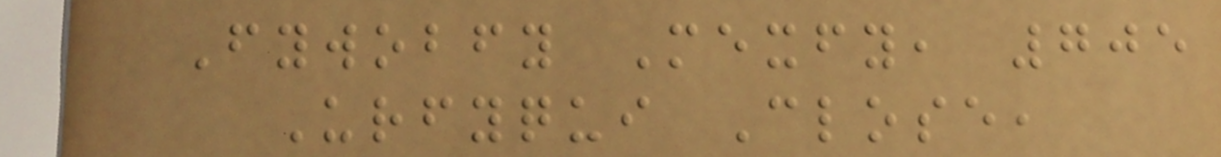Fywobfy Mexfy, 705
Urfyqui Close,
